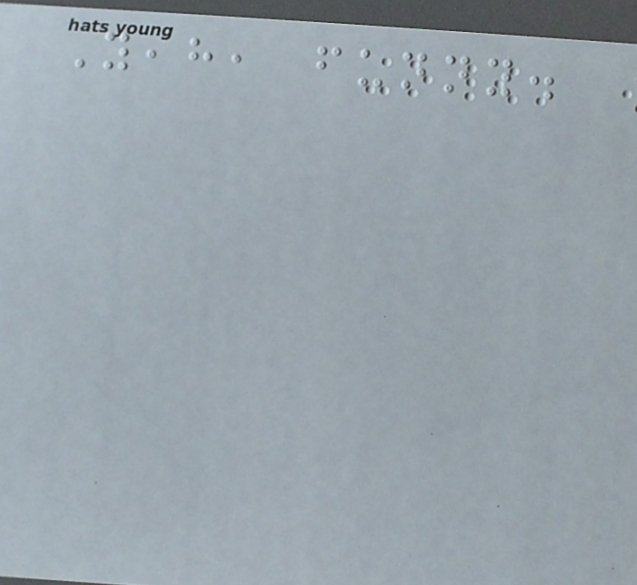Yeah, funny.
